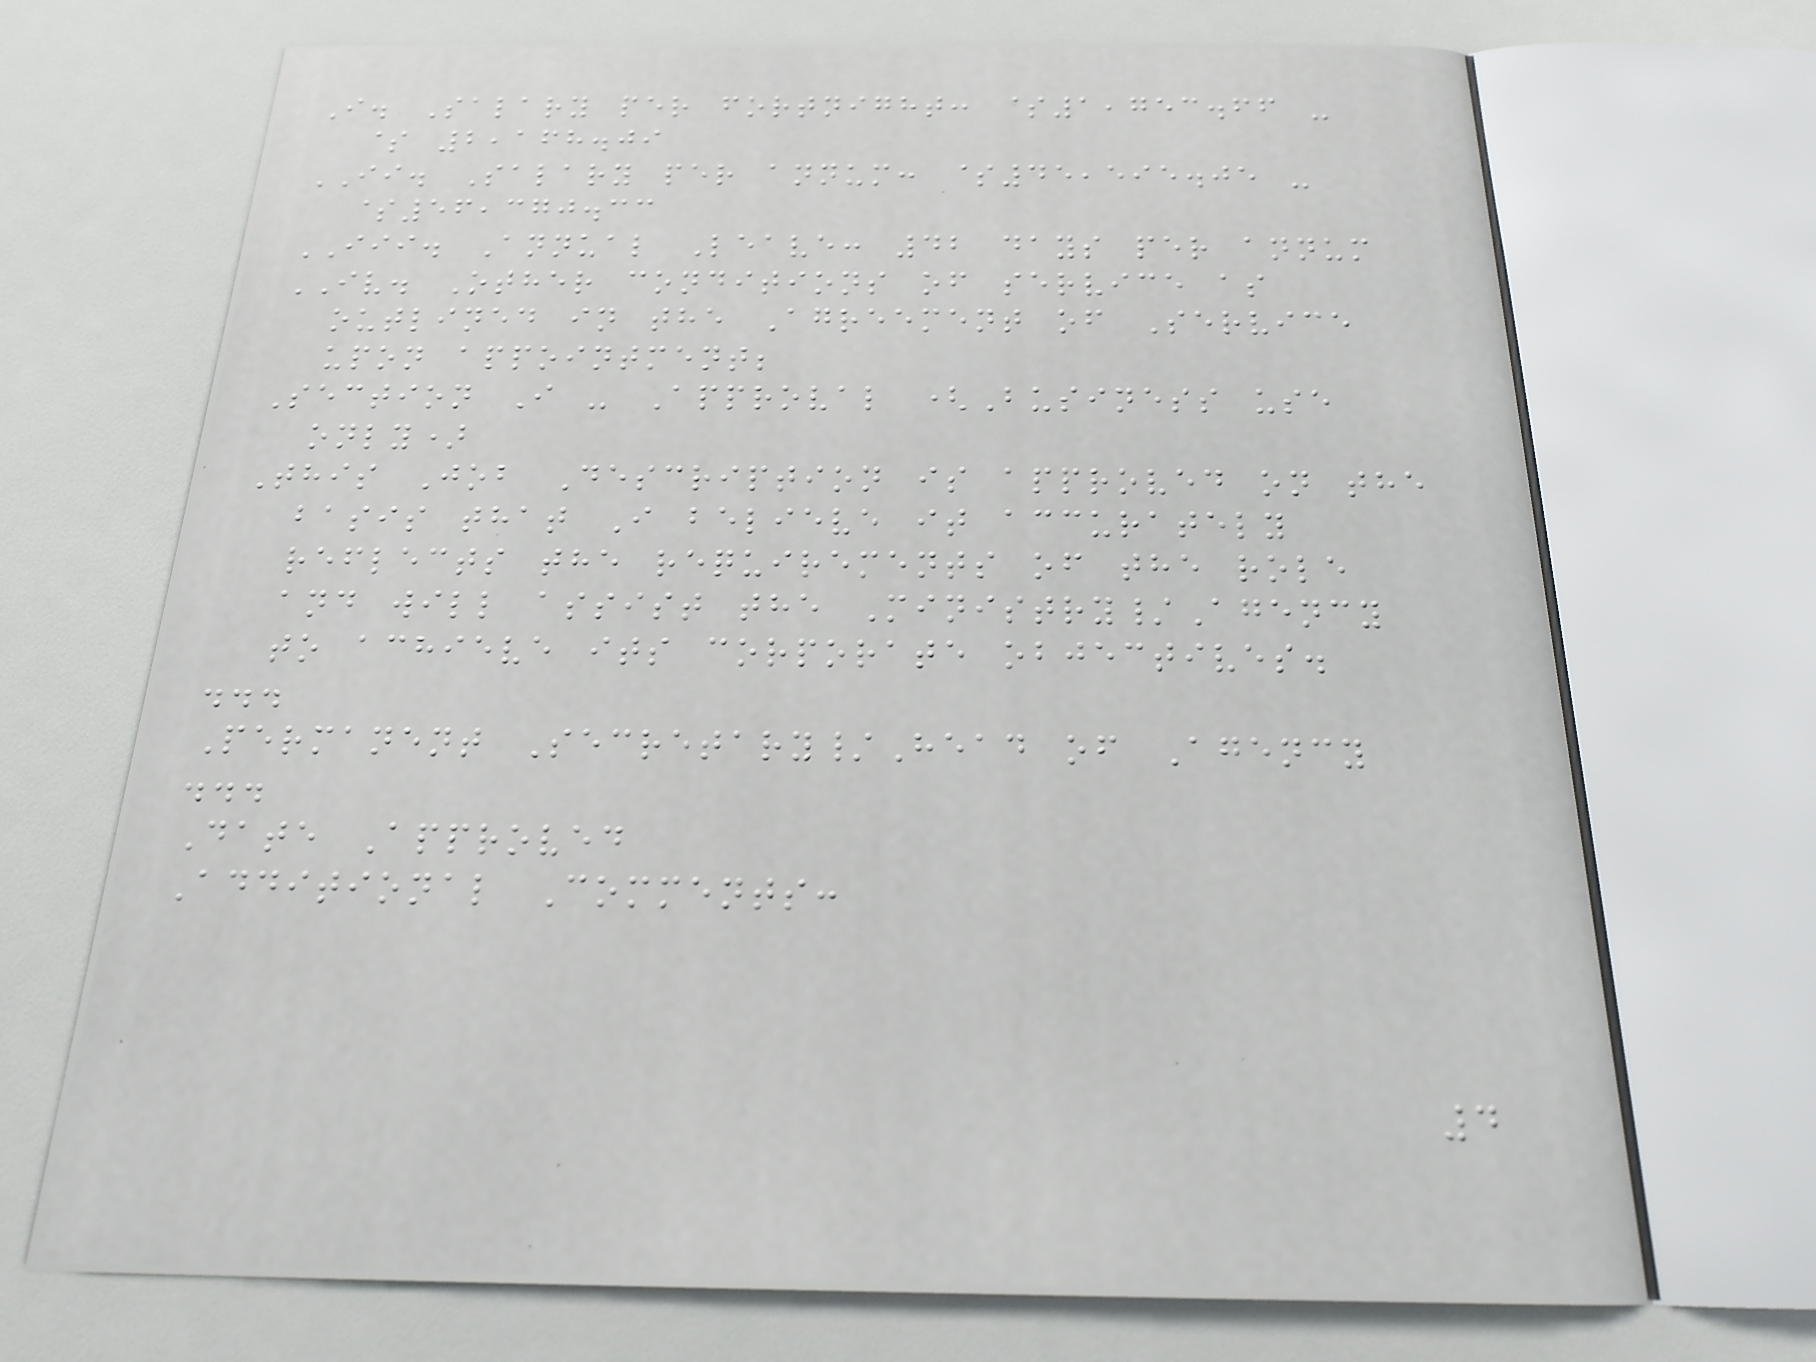I. Salary per fortnight: $1,753.66 -
$ 2,168.09
II. Salary per annum: $45,595.05 -
$56,370.33
III. Annual Leave: 42 days per annum
IV. Other conditions of service as
outlined in the Agreement of Service
upon appointment;
Section I - Approval (Business use
only)
This Job Description is approved on the
basis that I believe it accurately
reflects the requirements of the role
and will assist the Ministry/Agency
to achieve its corporate objectives.
...
Permanent Secretary/Head of Agency
...
Date Approved
Additional Comments:
4
